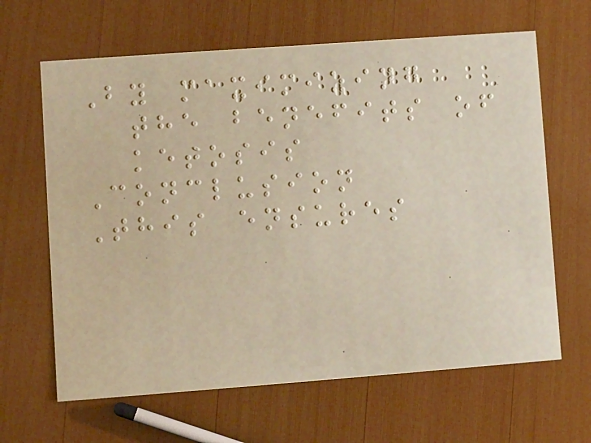By maximizing
the benefits of
ketosis
Conclusion
This ensures
